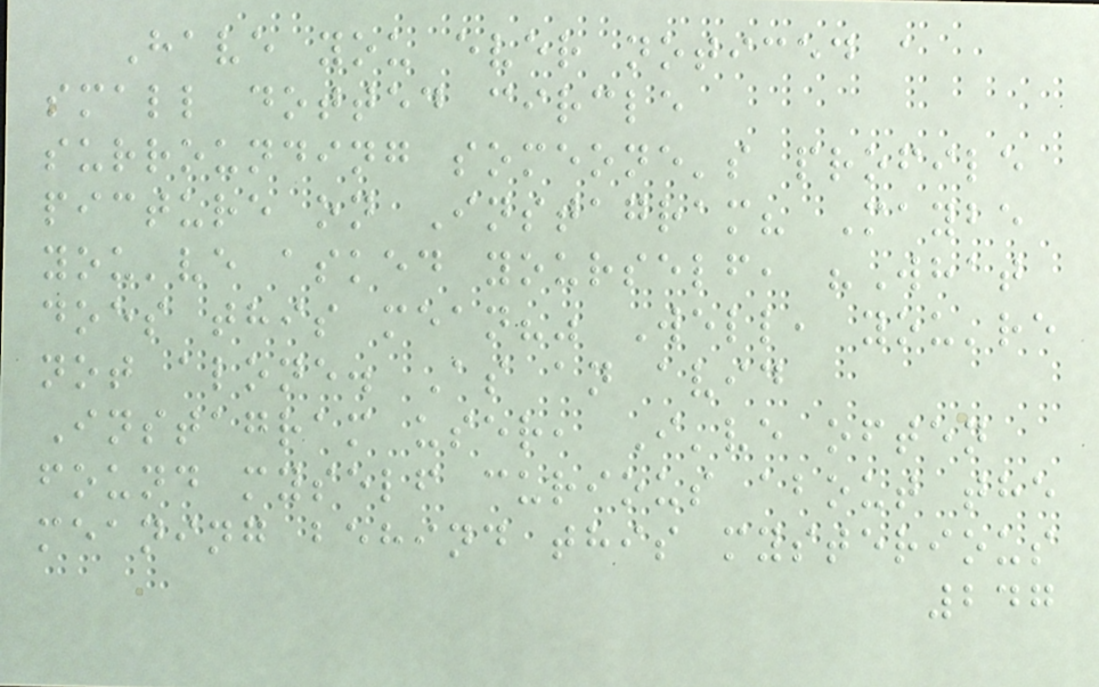Have you ever noticed a
small dotted circle
surrounding someone's profile
picture on Instagram? Maybe
you've asked yourself, "What
does this mean?" Well, you're
not alone. As an avid
Instagram user, I've often
found myself curious about the
meaning behind this mysterious
247
